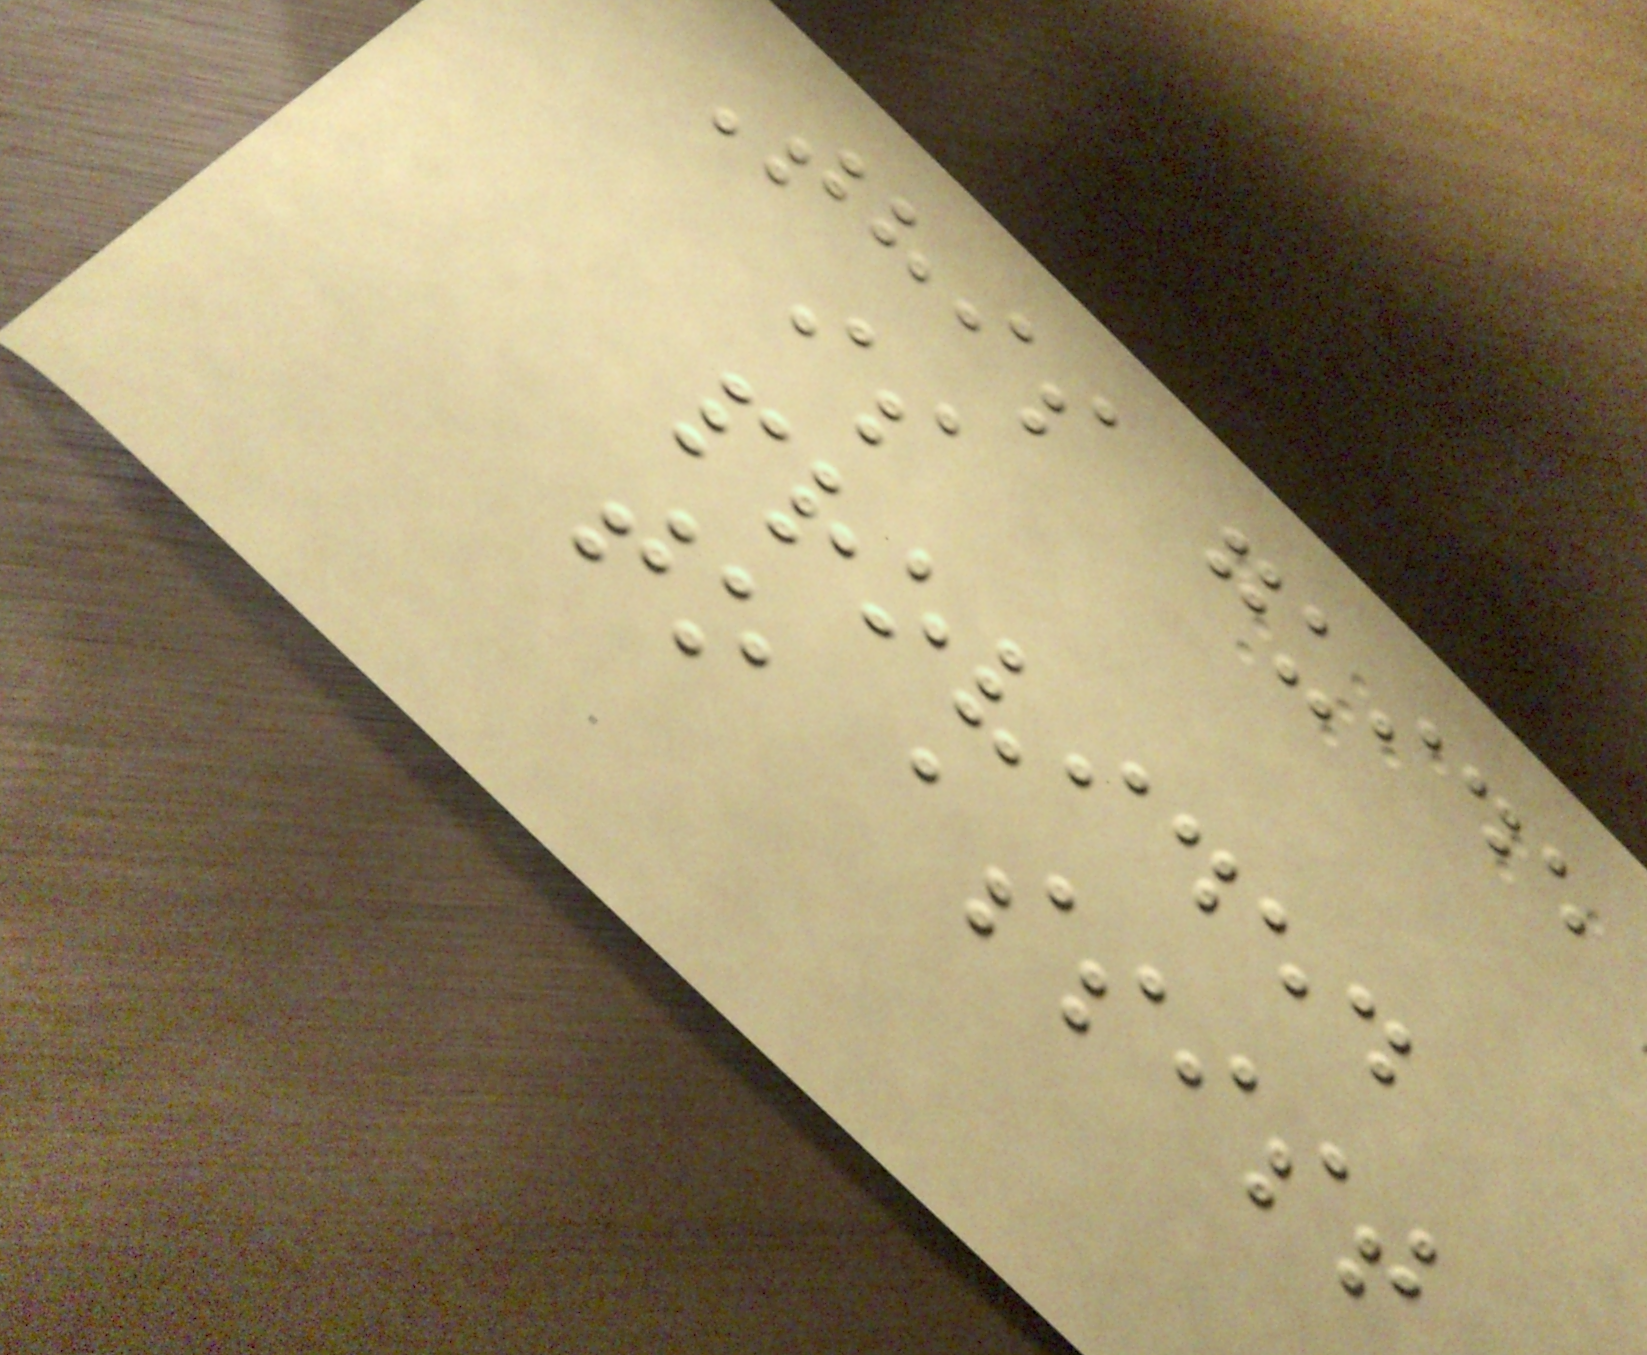This guide
is
provided
to assist
